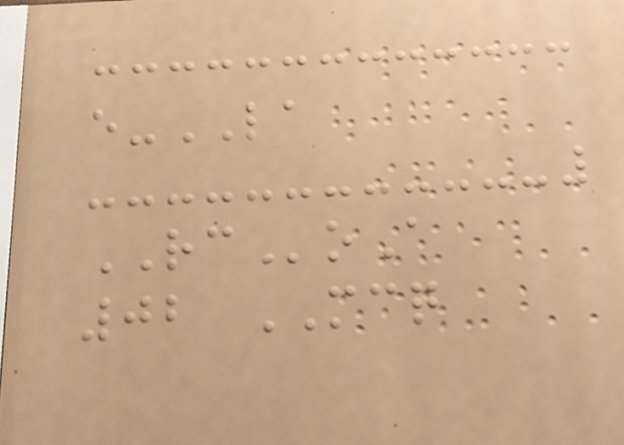e-LA
RCoA
02 MCQ
